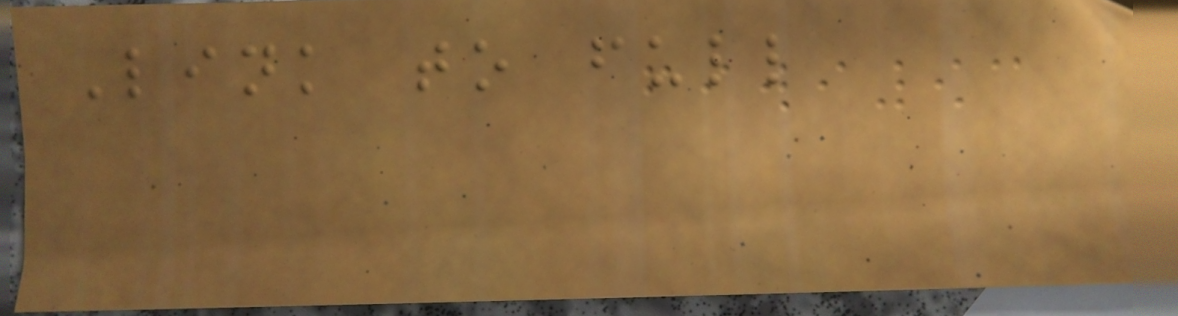Link to full
